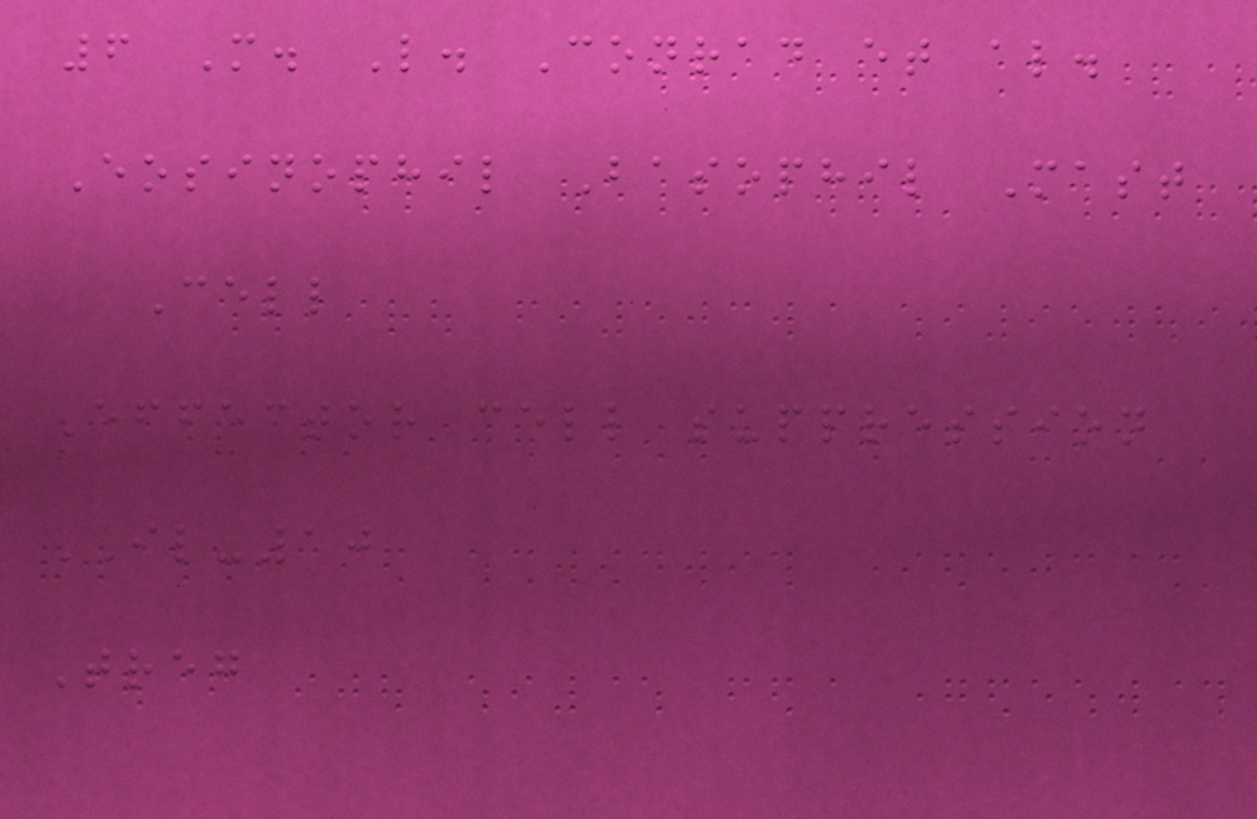6 M. L. Conrad et al.
Eosinophil Basophil Mast
Cell
Effector cell suppression
IL-10
Treg
